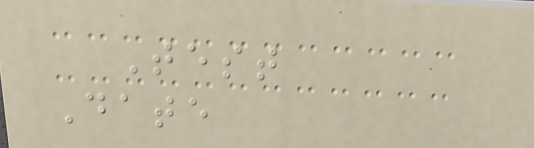Test
Date
